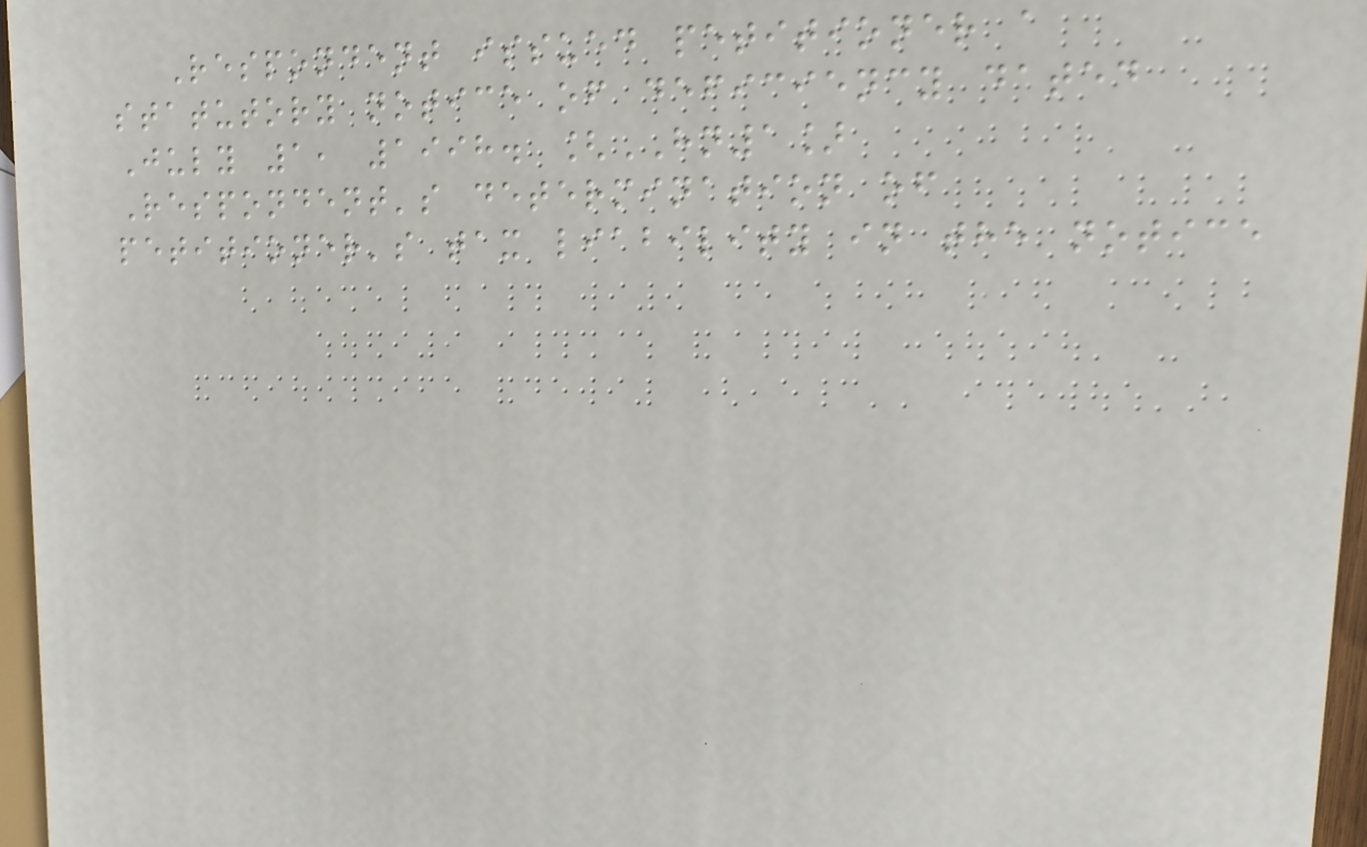Respondent issued petitioner a
statutory notice of deficiency dated
July 1, 1998. [HN1]
Respondent's determination of
petitioner's tax liability in the notice
